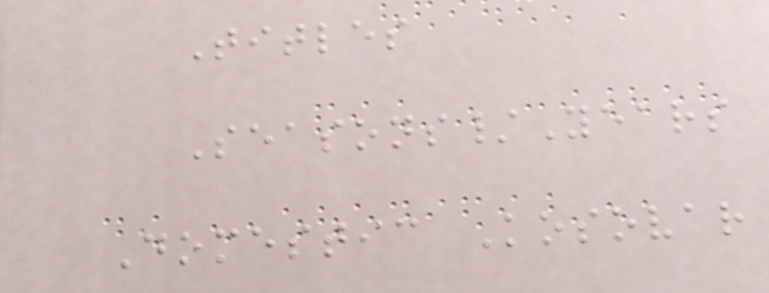Titles
Seasons/Years
Domestic Kosovar
